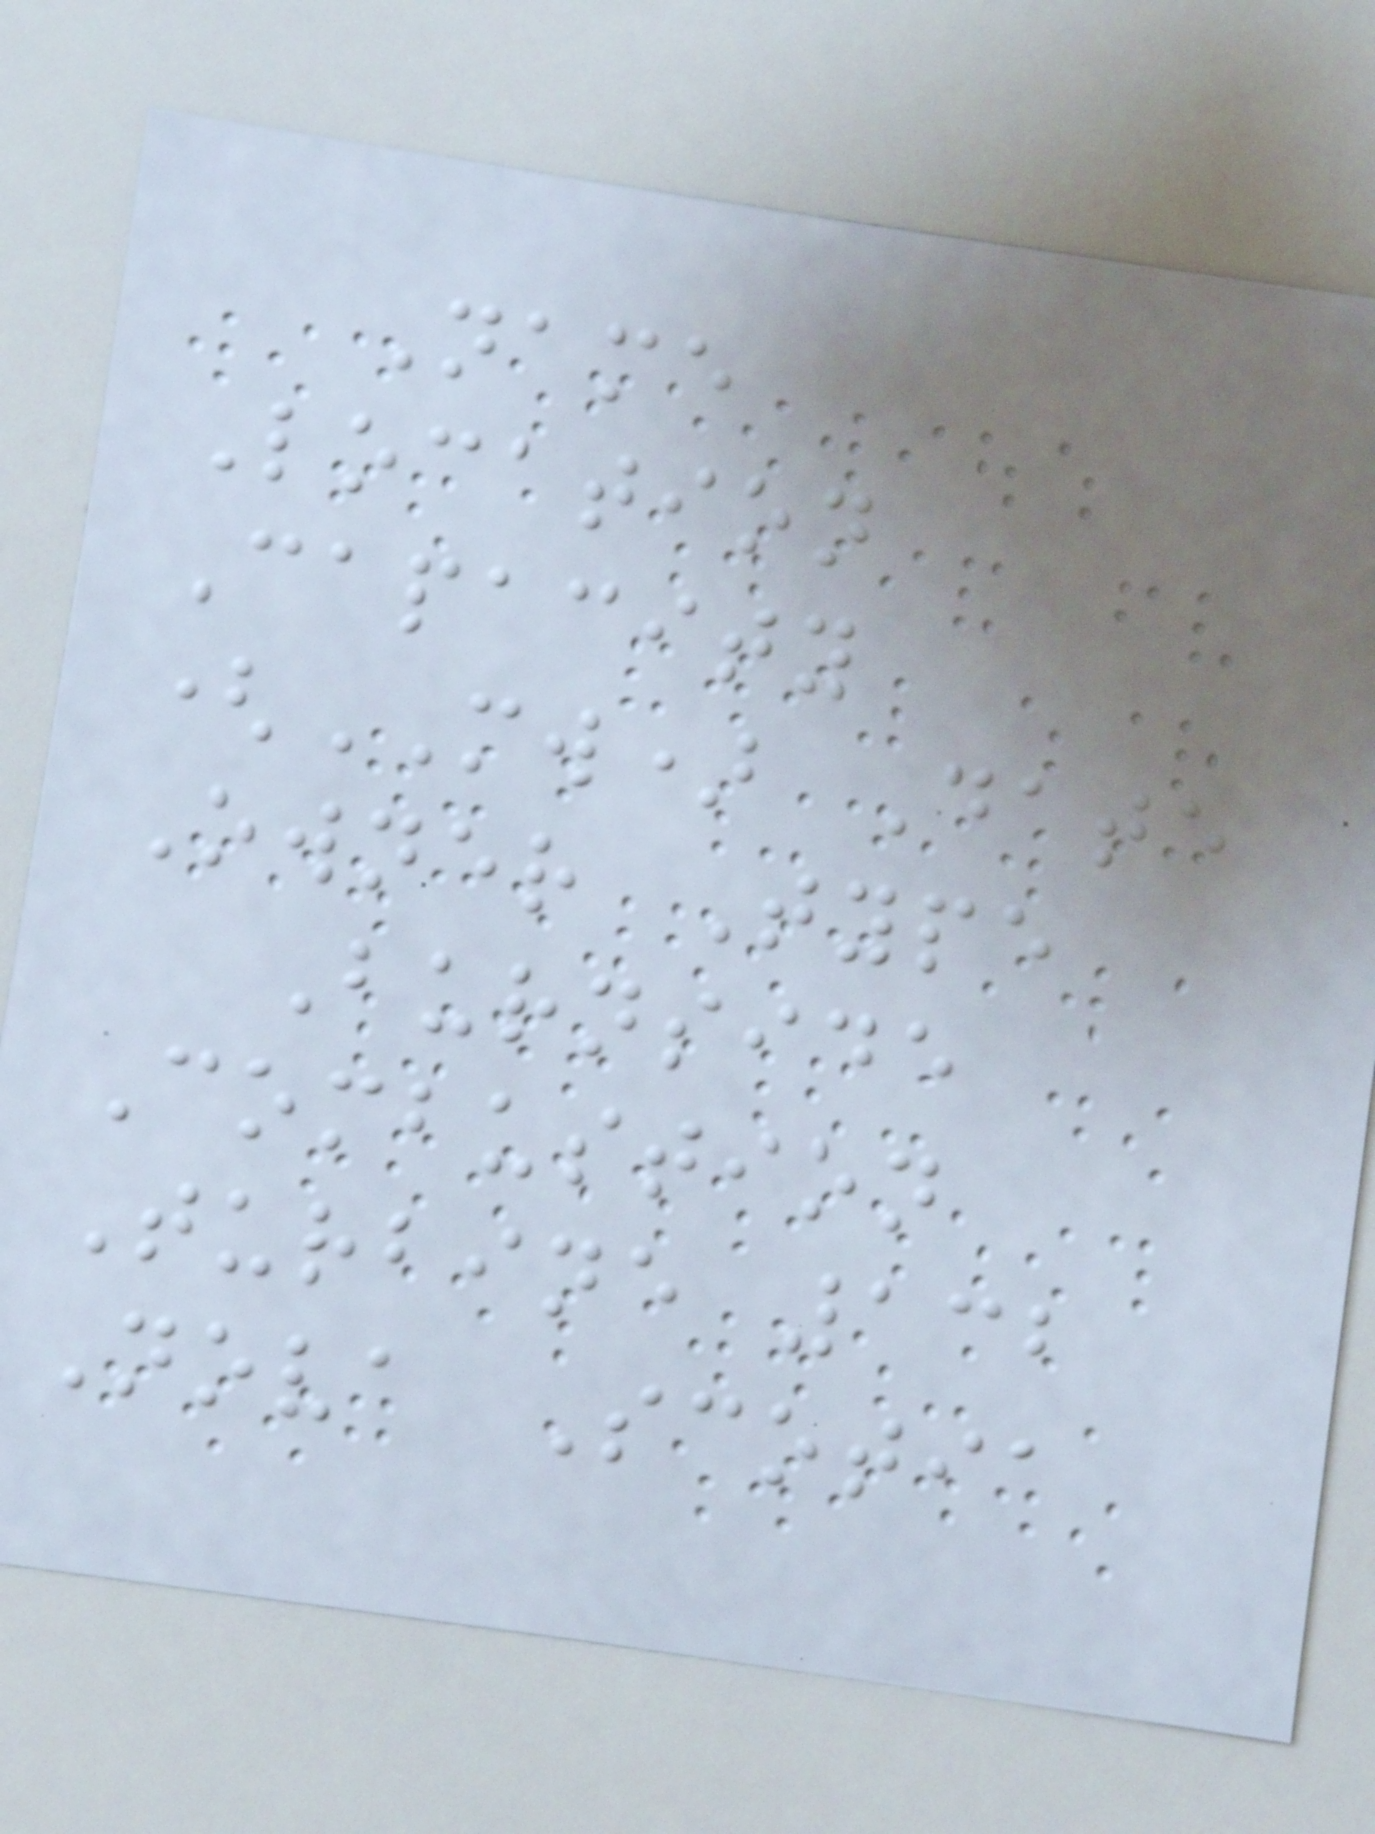Name
Location
Capacity
(MW) Date
Owner Type
Burnside
Combustion
Turbine 132
Nova Scotia
